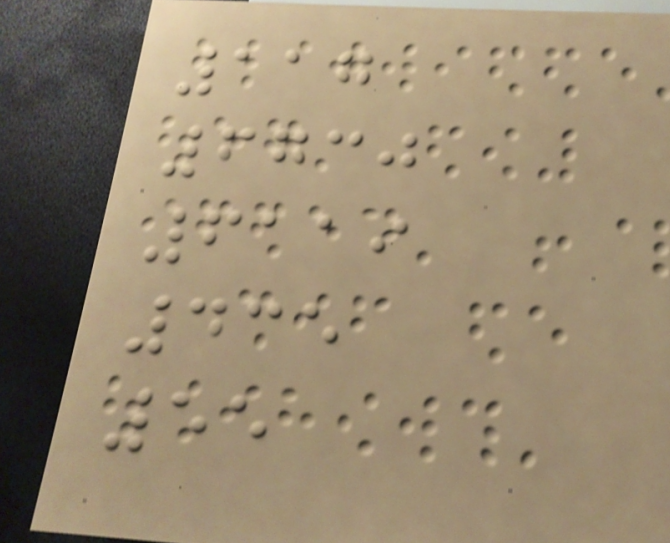117
6730
6119
435
55
